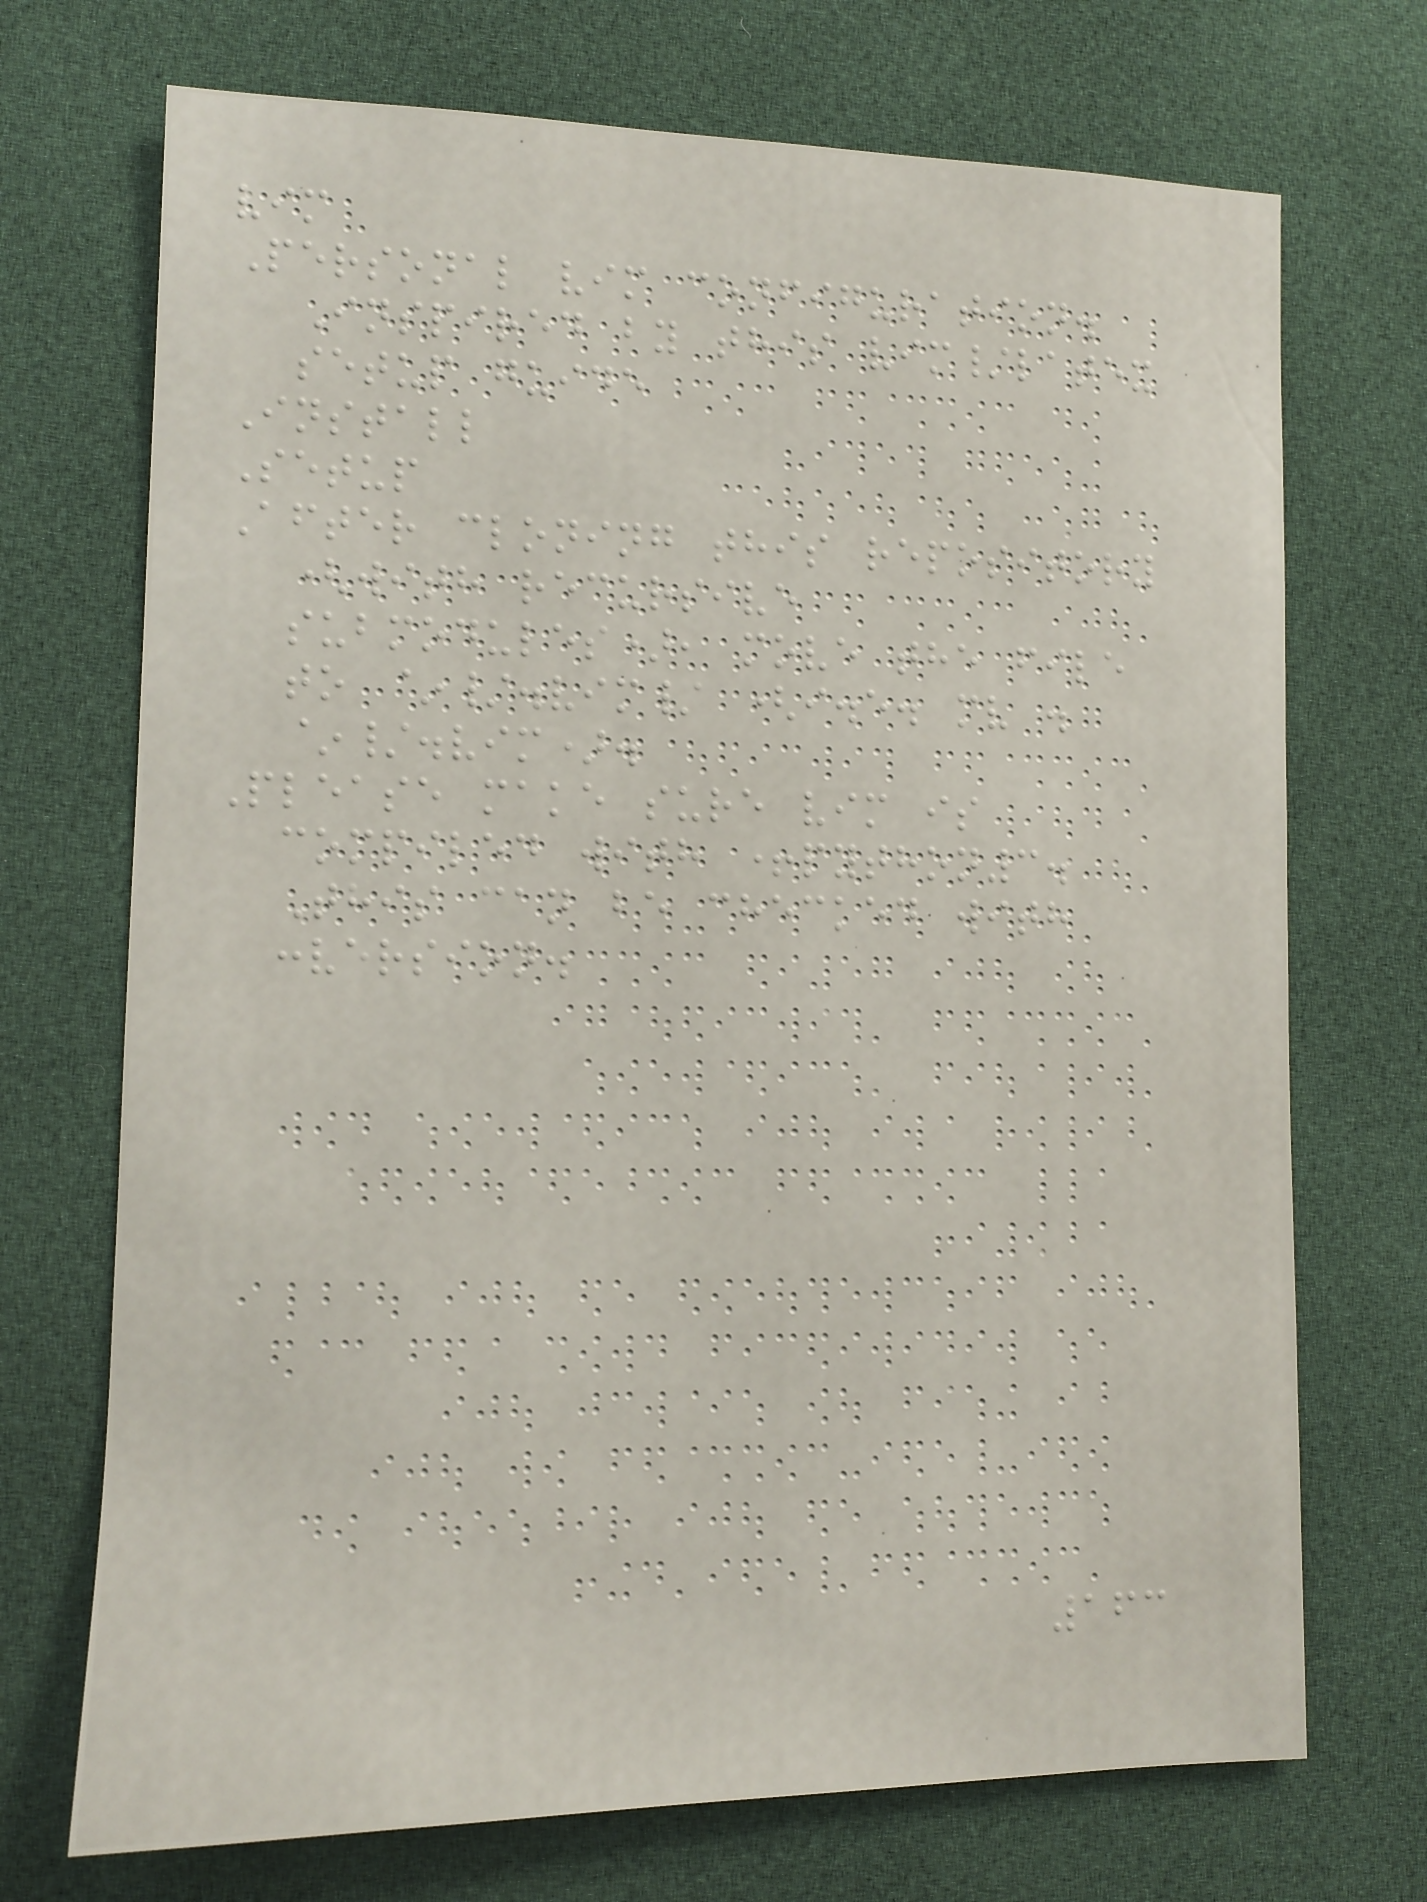vim
Personal vim configuration.
Inspired by this vim/latex
setup guide
Install
Setup
After cloning this repository
(with recursive
submodules), move the file
to ~/.vim/ (i.e. mv .
~/.vim).
Please make sure vim is
compiled with +python3.
This can be checked with
:version.
163
